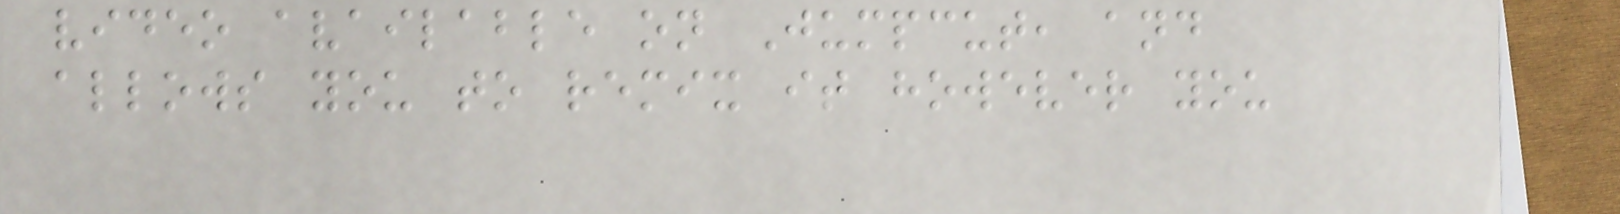video available on Jumpcut, and
allows you to remix it however you
